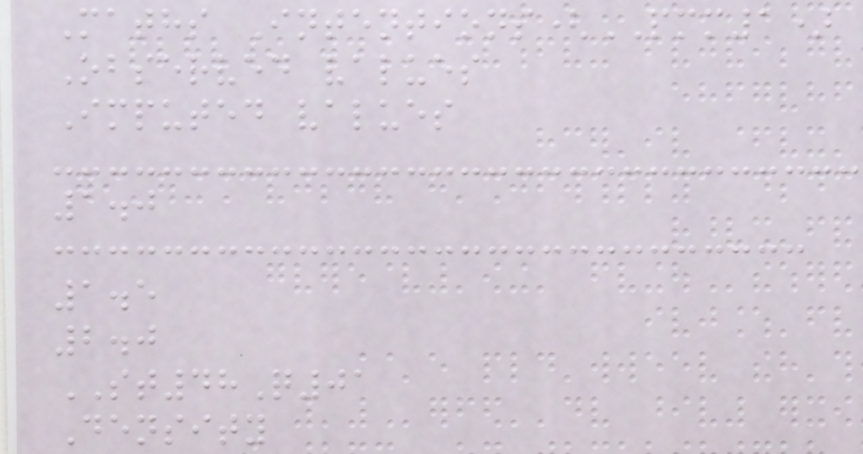Maths Intentions(PMM1)
Observed values
Imputed values
1.0
1.5
2.0
ST48Q01
Density
